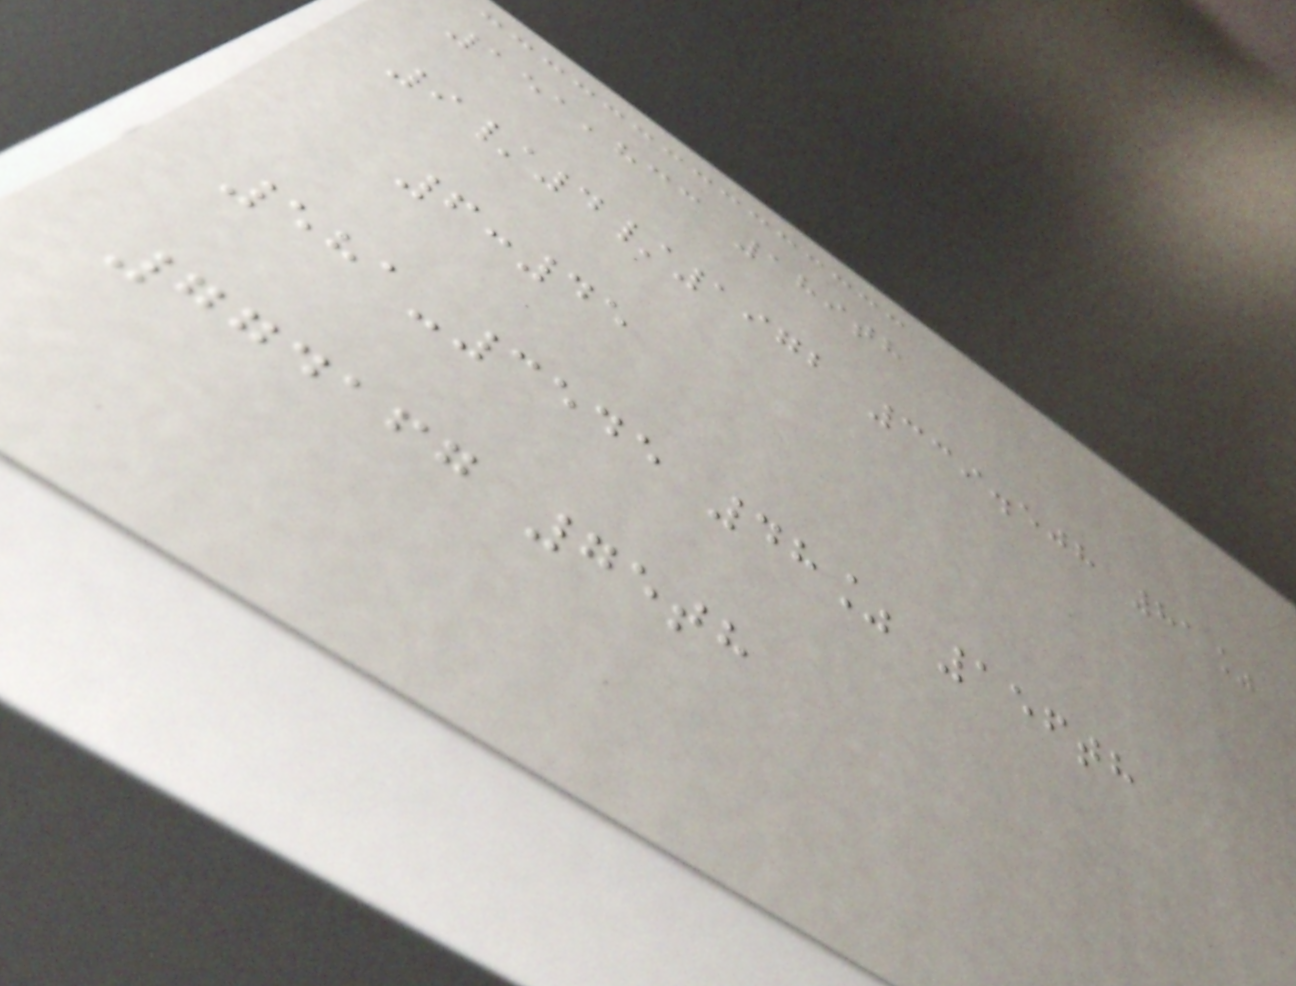151,833 189th
9/4/1972 339.508 81%
6:45
581-3545 48% 156th
774167 75th
